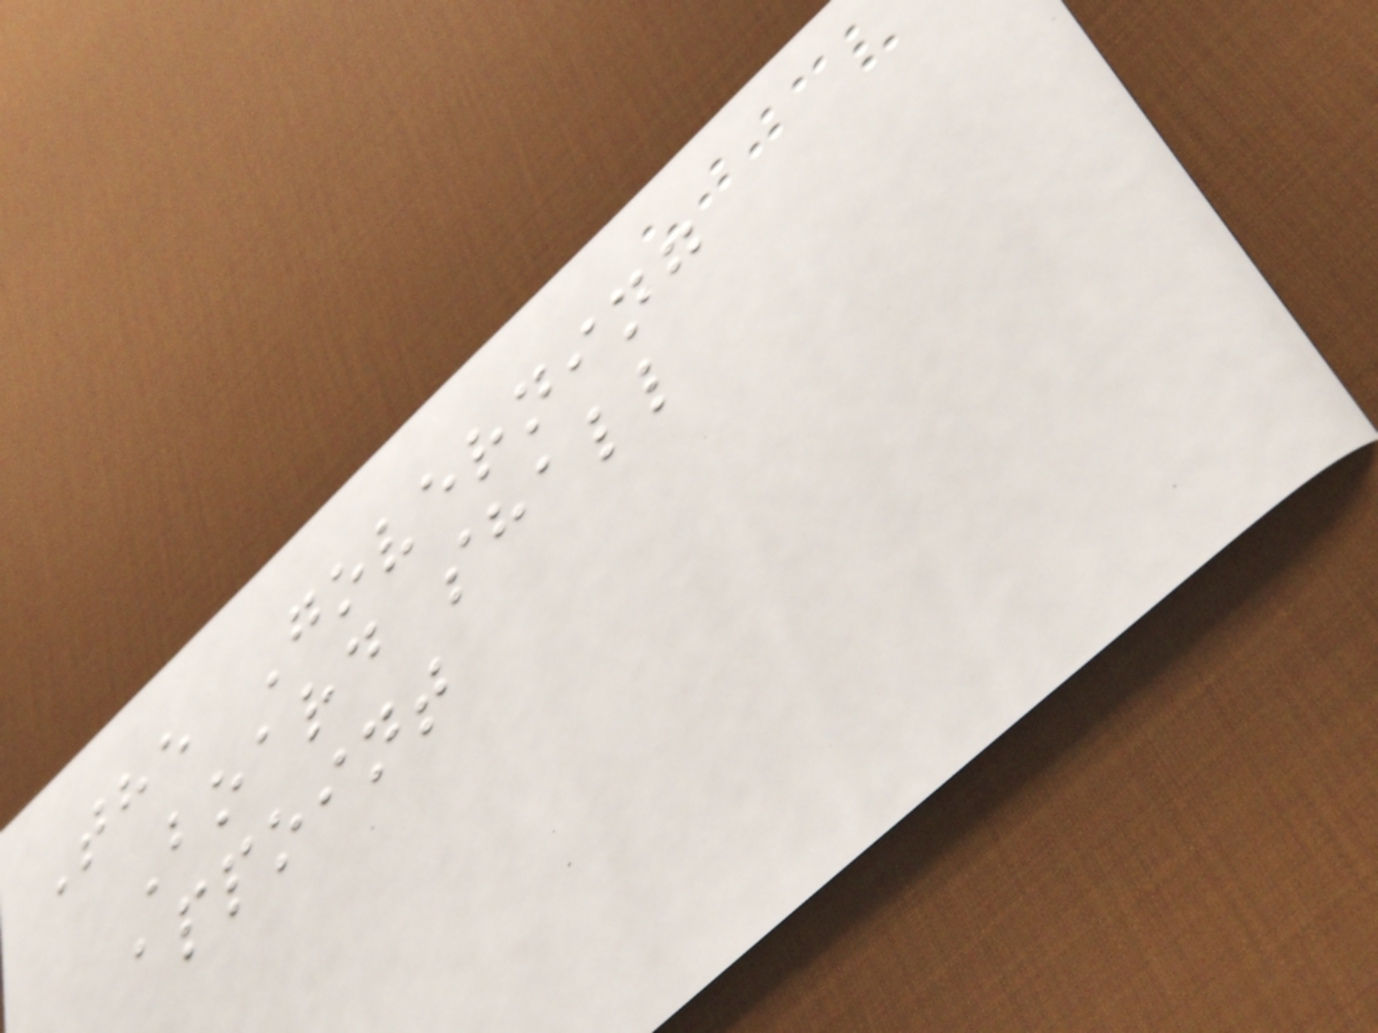The Governing
Board shall
appoint
